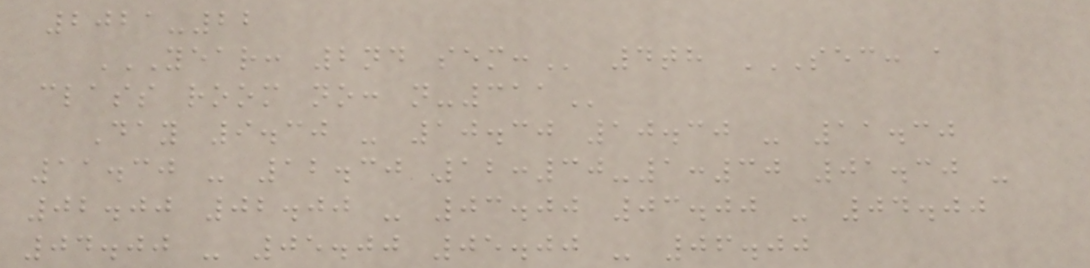2021-22
YEAR: 2ND SEM: 4th SEC: A
CLASS ROOM NO: N-311
Day 9.30 - 10.30 10.30 - 11.30
11.30 - 12.30 12:30-1:30 01.30 -
02.00 02.00 - 03.00 03.00 - 04.00
04.00 - 05.00 05.00 - 06.00
